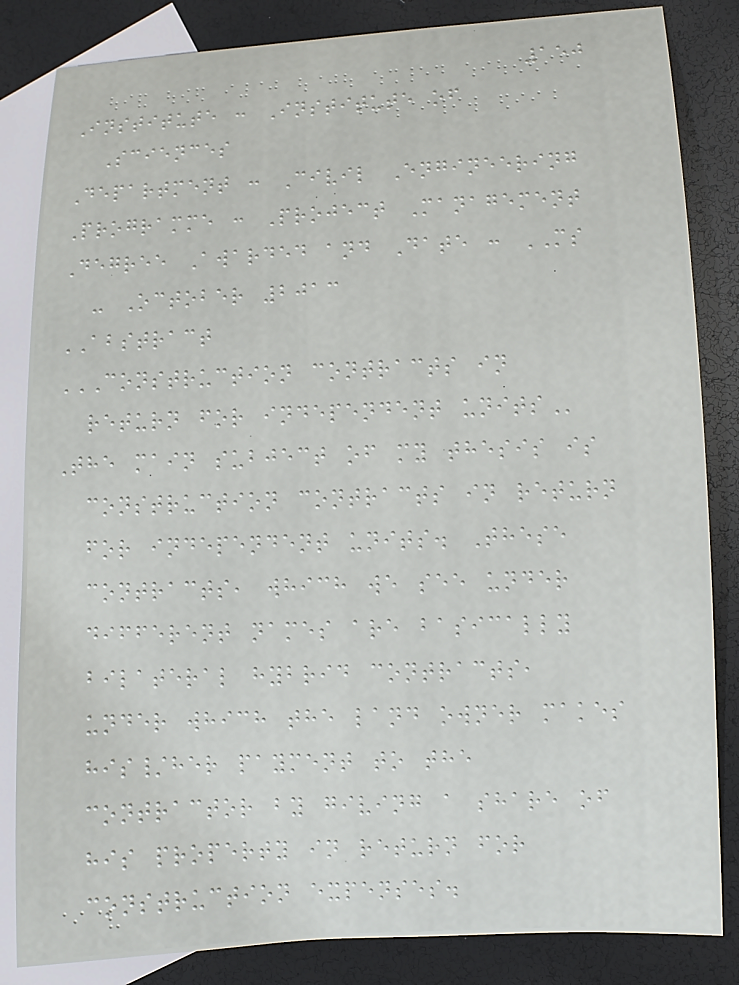150
Institute : Institute of
Sciences
Department : Civil Engineering
Programme : Project Management
Degree Awarded and Date : MS
- October 2013
ABSTRACT
CONSTRUCTION CONTRACTS IN
RETURN FOR INDEPENDENT UNITS
The main subject of my thesis is
construction contracts in return
for independent units. These
contracts, which we see under
different names are basically
bilateral hybrid contracts,
under which the land owner makes
his/her payment to the
contractor by giving a share of
his property in return for
construction expenses.
